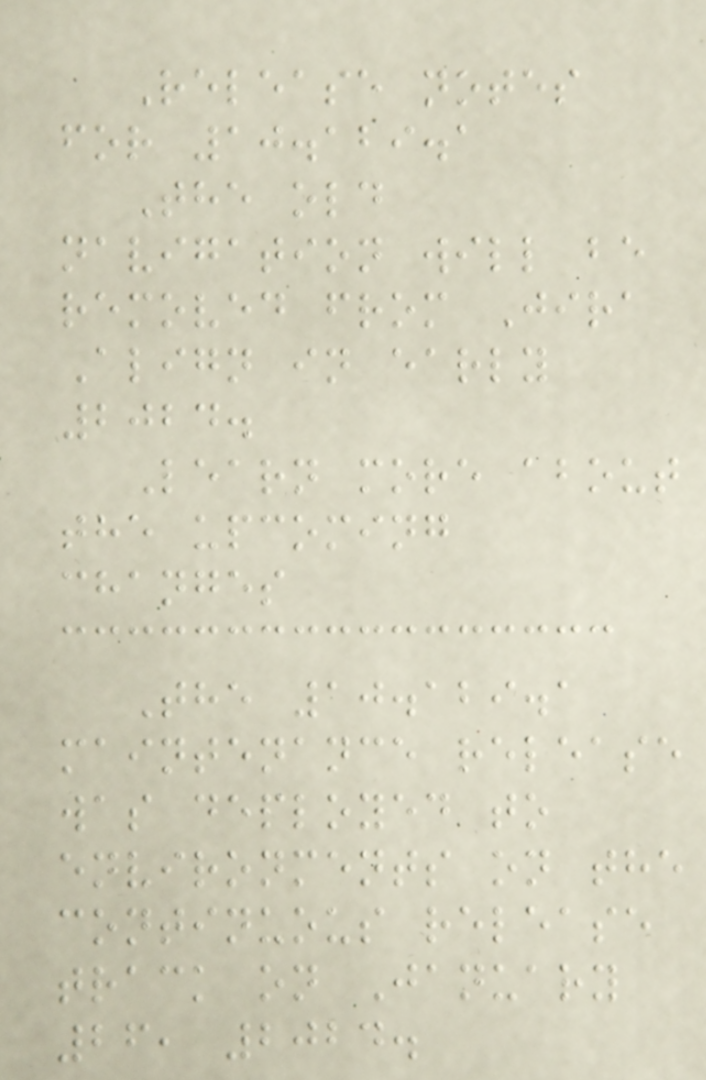Release notes
for 10.129.1
The old
navigation will be
removed from Jira
Align in early
2024.
Learn more about
the upcoming
changes
The 10.129.1
maintenance release
was deployed to
environments on the
continuous release
track on January
26, 2024.
